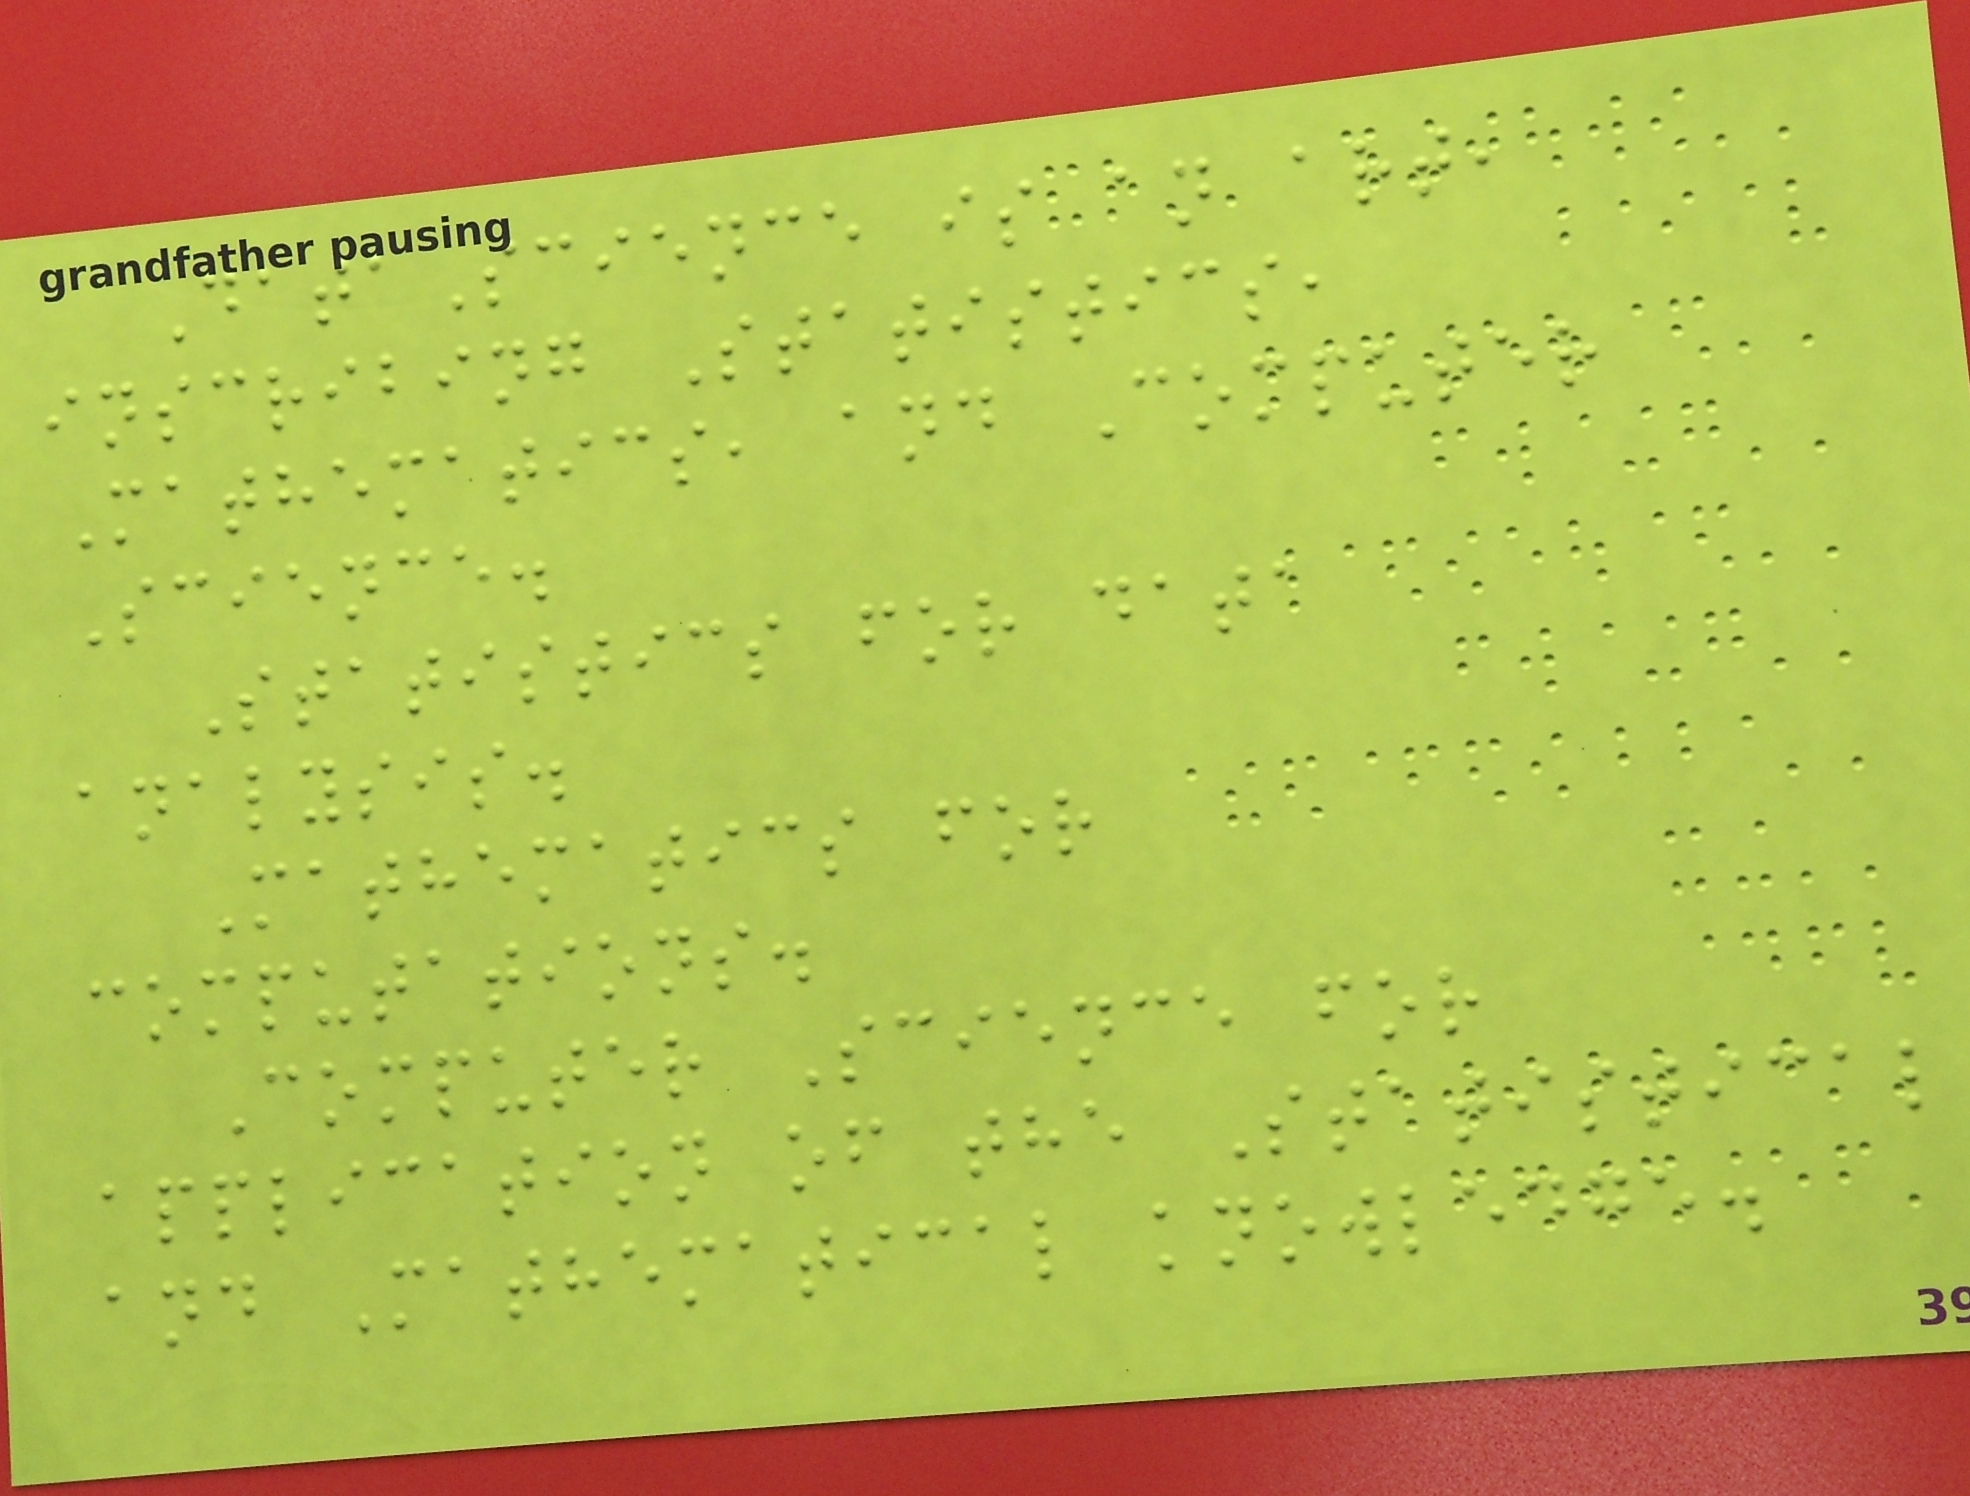DataScience is an art,
inscribing Statistics,
Mathematics, and Computer
Science.
Statistics for data
analysis.
Mathematics for
computations.
Computer Science for
application of the Statistical
and Mathematical knowledge.
